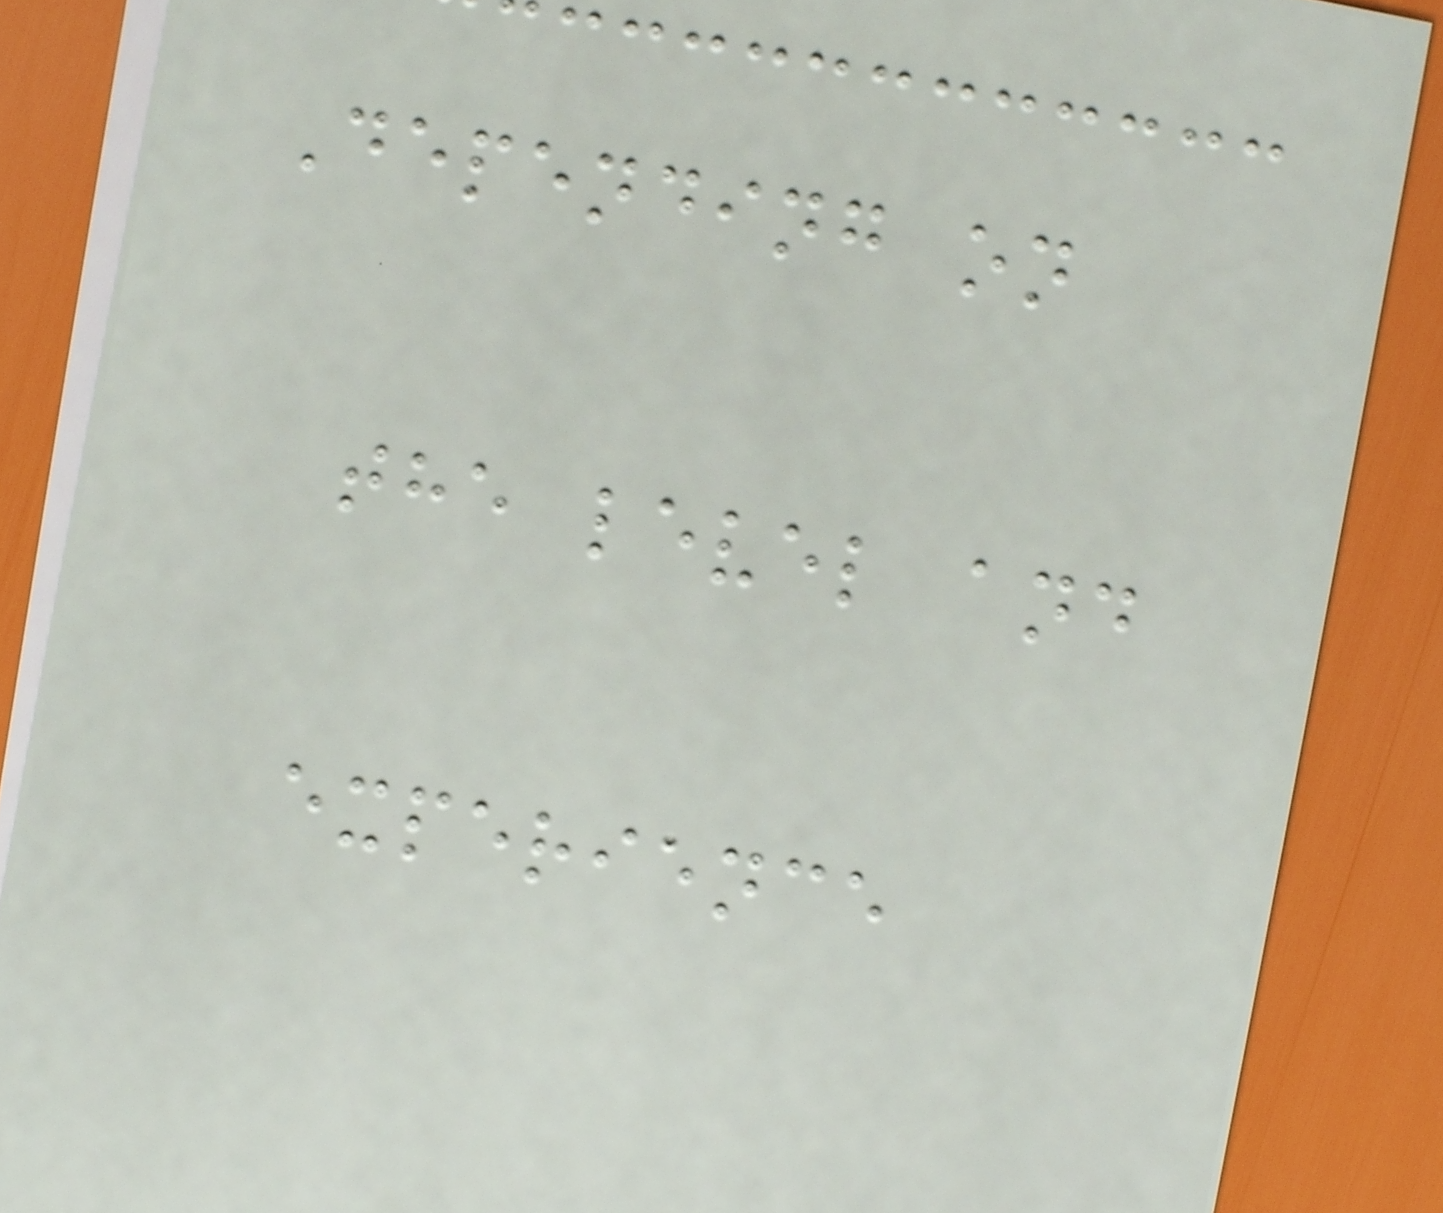Depending on
the level and
experience
